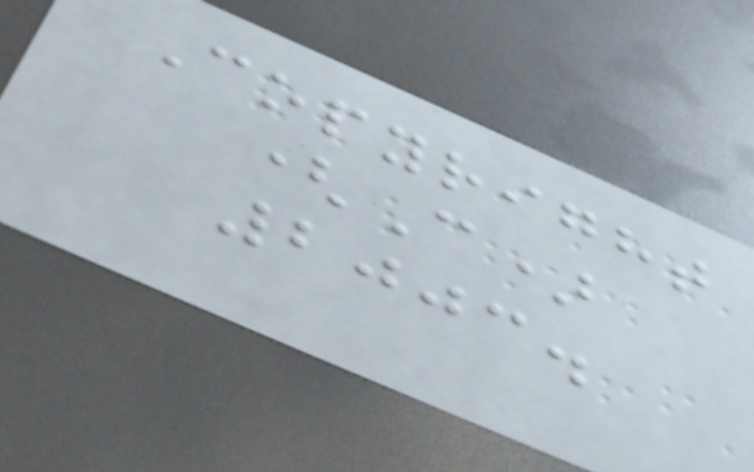Copyright
(C)
2003.
